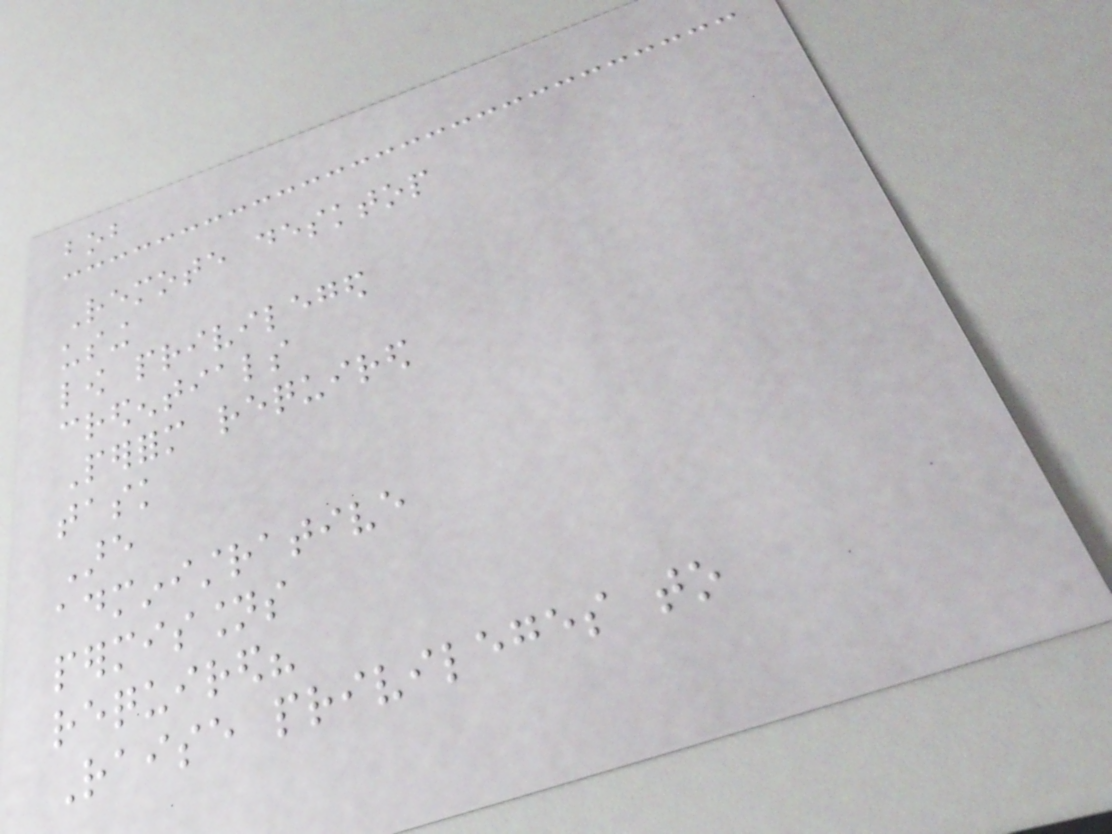bob
Remote desktop
using
low privileged
credentials
Perform required
task
Are
administrative
permissions
required?
Raise privileges to
